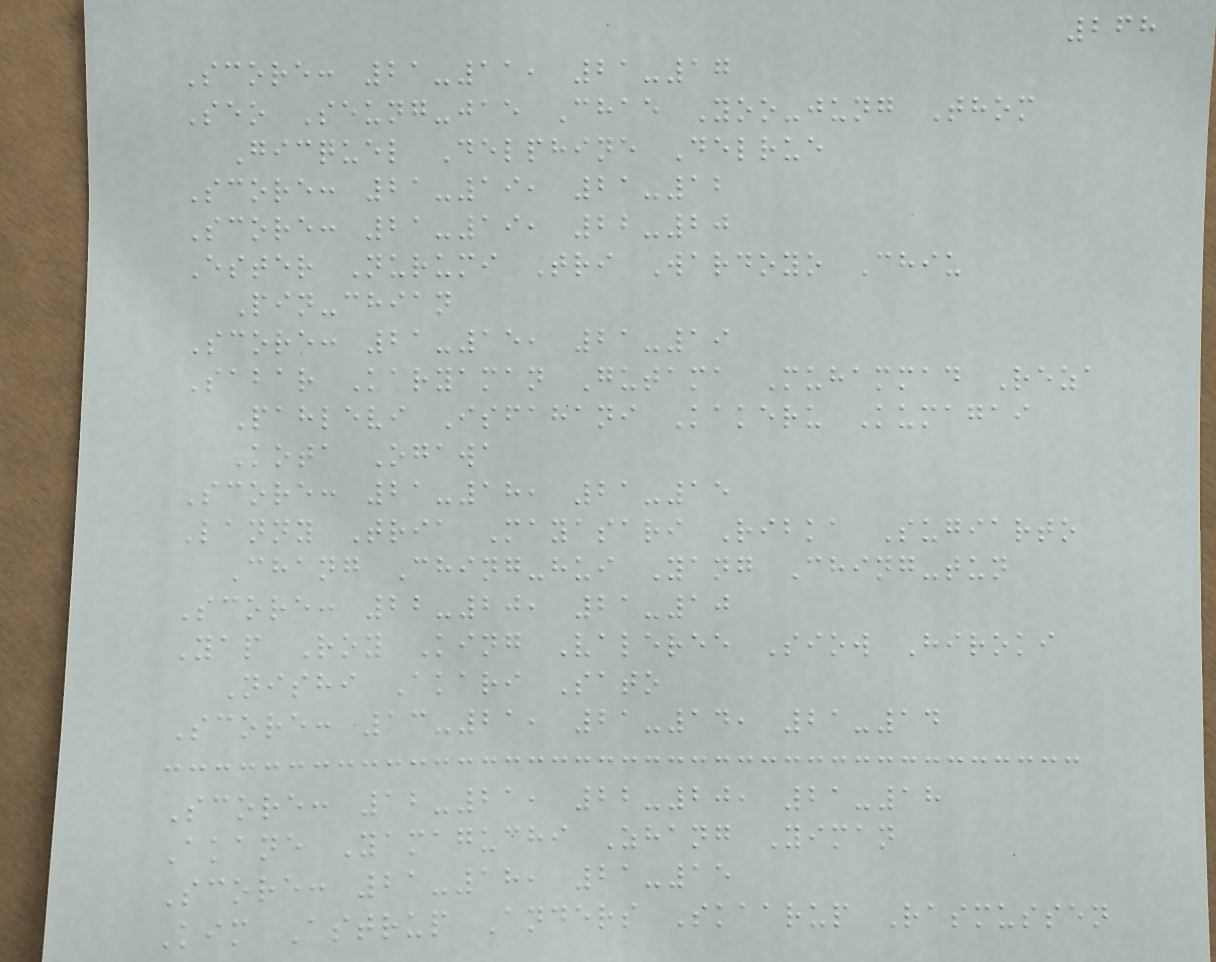268
Score: 21-11, 21-17
Seo Seung-jae Chae Yoo-jung Thom
Gicquel Delphine Delrue
Score: 21-19, 21-12
Score: 21-19, 22-20
Ester Nurumi Tri Wardoyo Chiu
Pin-chian
Score: 21-15, 21-19
Sabar Karyaman Gutama Muhammad Reza
Pahlevi Isfahani Kakeru Kumagai
Kota Ogawa
Score: 21-18, 21-15
Lanny Tria Mayasari Ribka Sugiarto
Chang Ching-hui Yang Ching-tun
Score: 22-20, 21-10
Yap Roy King Valeree Siow Hiroki
Nishi Akari Sato
Score: 13-21, 21-14, 21-14
Score: 12-21, 22-20, 21-18
Akane Yamaguchi Zhang Yiman
Score: 21-18, 21-15
Kim Astrup Anders Skaarup Rasmussen
